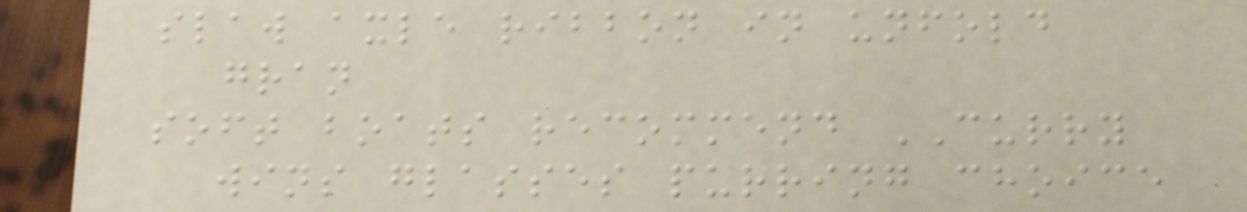slaw axle ribbon in unfold
gran
soft boats recommend CURRY
wins glasses purring choice
